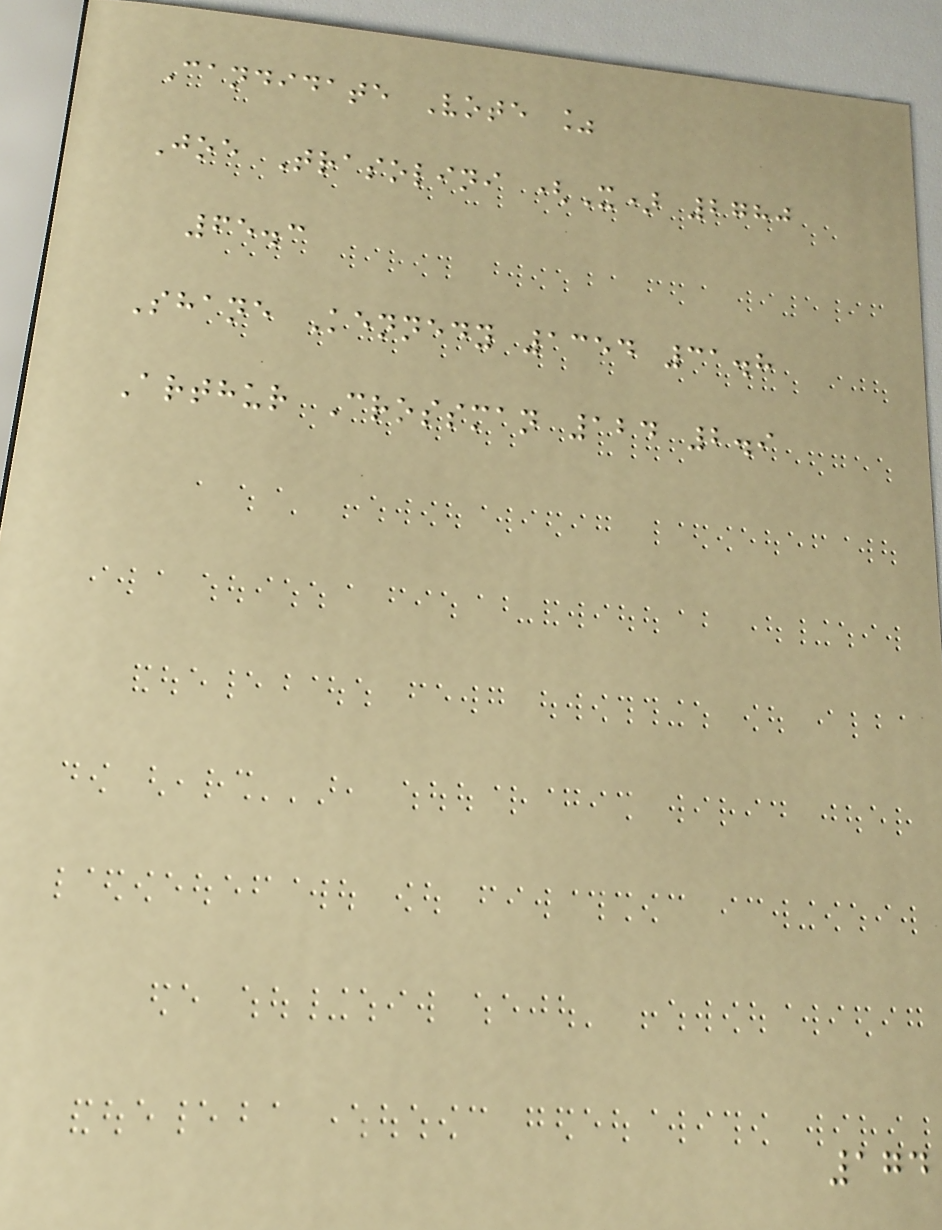Candidate Vote %
Joe Trasolini (X) 2780
65.3
Shane Kennedy 1354 31.8
Arthur Crossman 124 2.9
174
